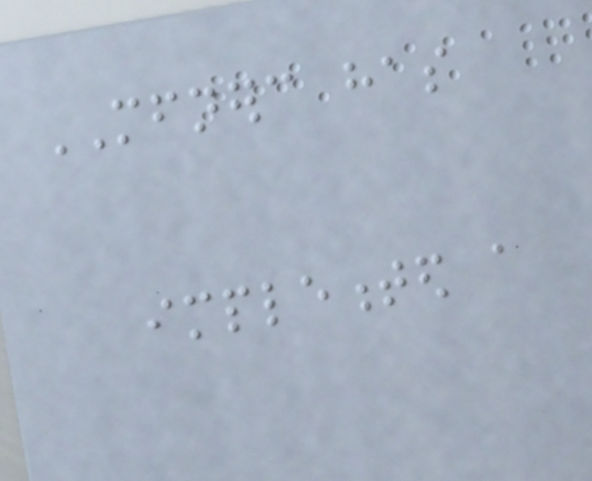MFNERC has
implemented a
